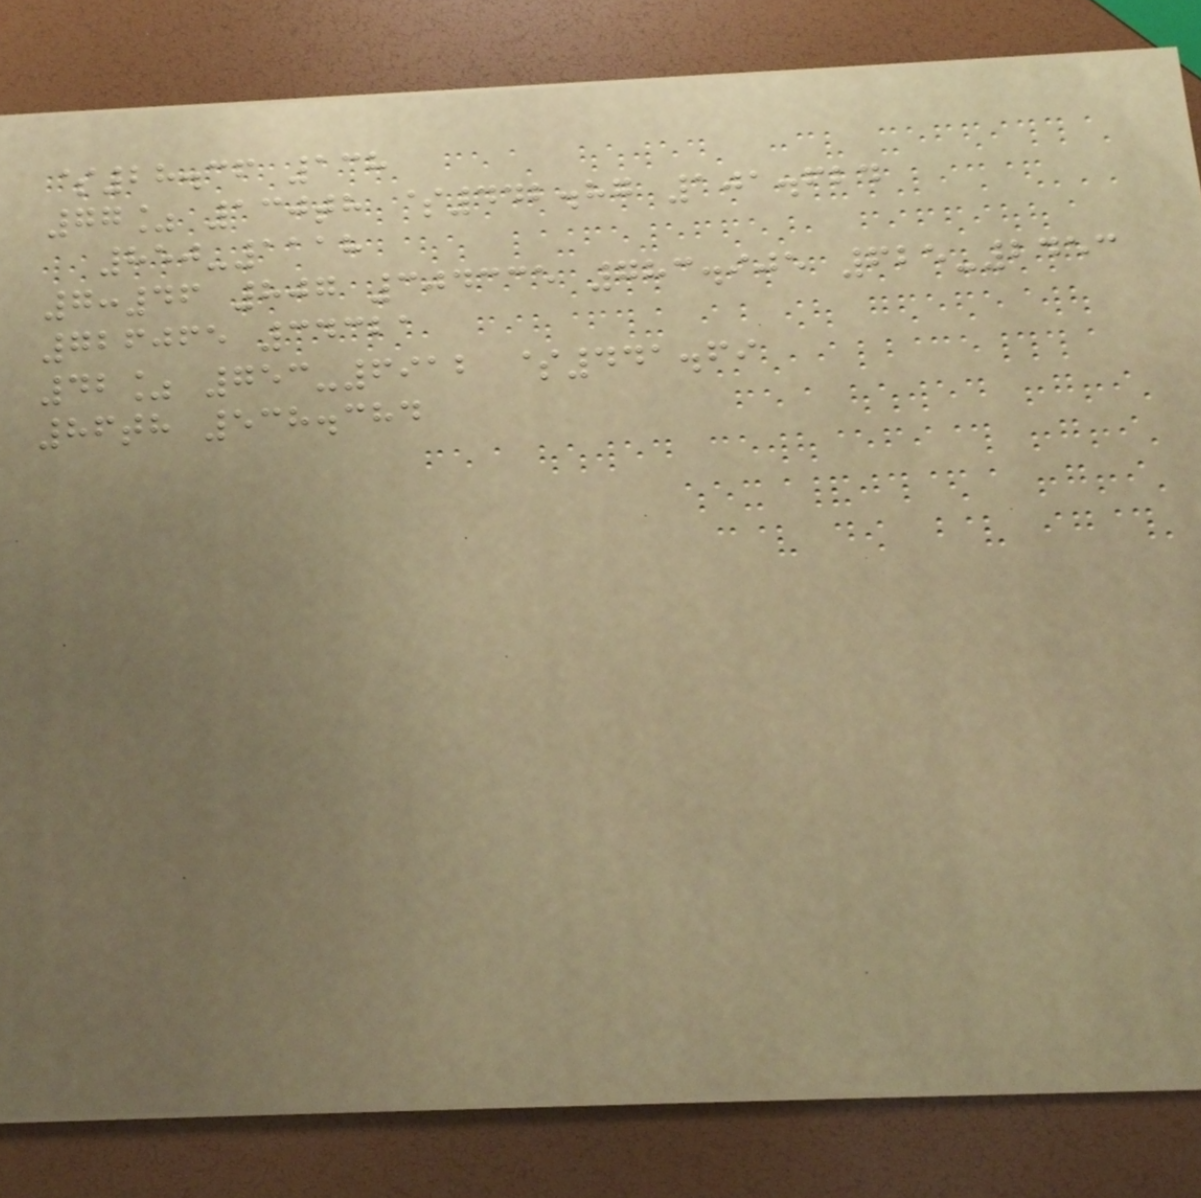$28.36 138
77% 130th $442.87 101.624
850-1118
7:46 807 304335 783.905 625-2453
726065 34321
42% 753-6912 $441.69
86th 538.384
